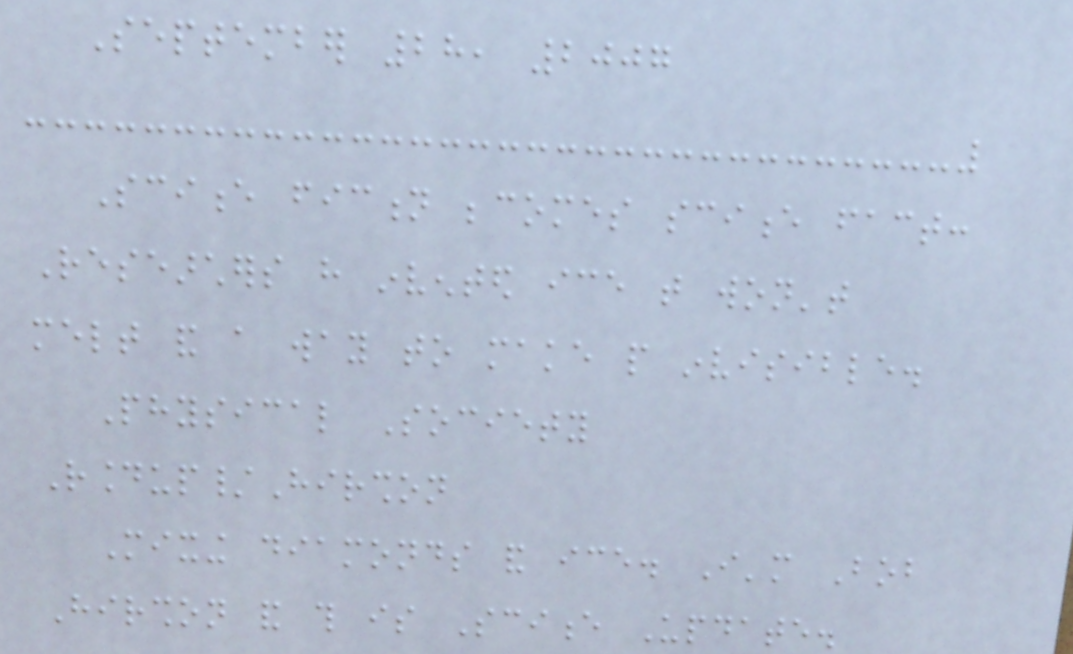September 28, 2007
Science fiction becomes science fact:
Researchers have invented ice that won't
melt and a way to make people invisible.
Physical Society
Roundup/Hirshon
Mixing diamonds and ice. I'm Bob
Hirshon and this is Science Update.
